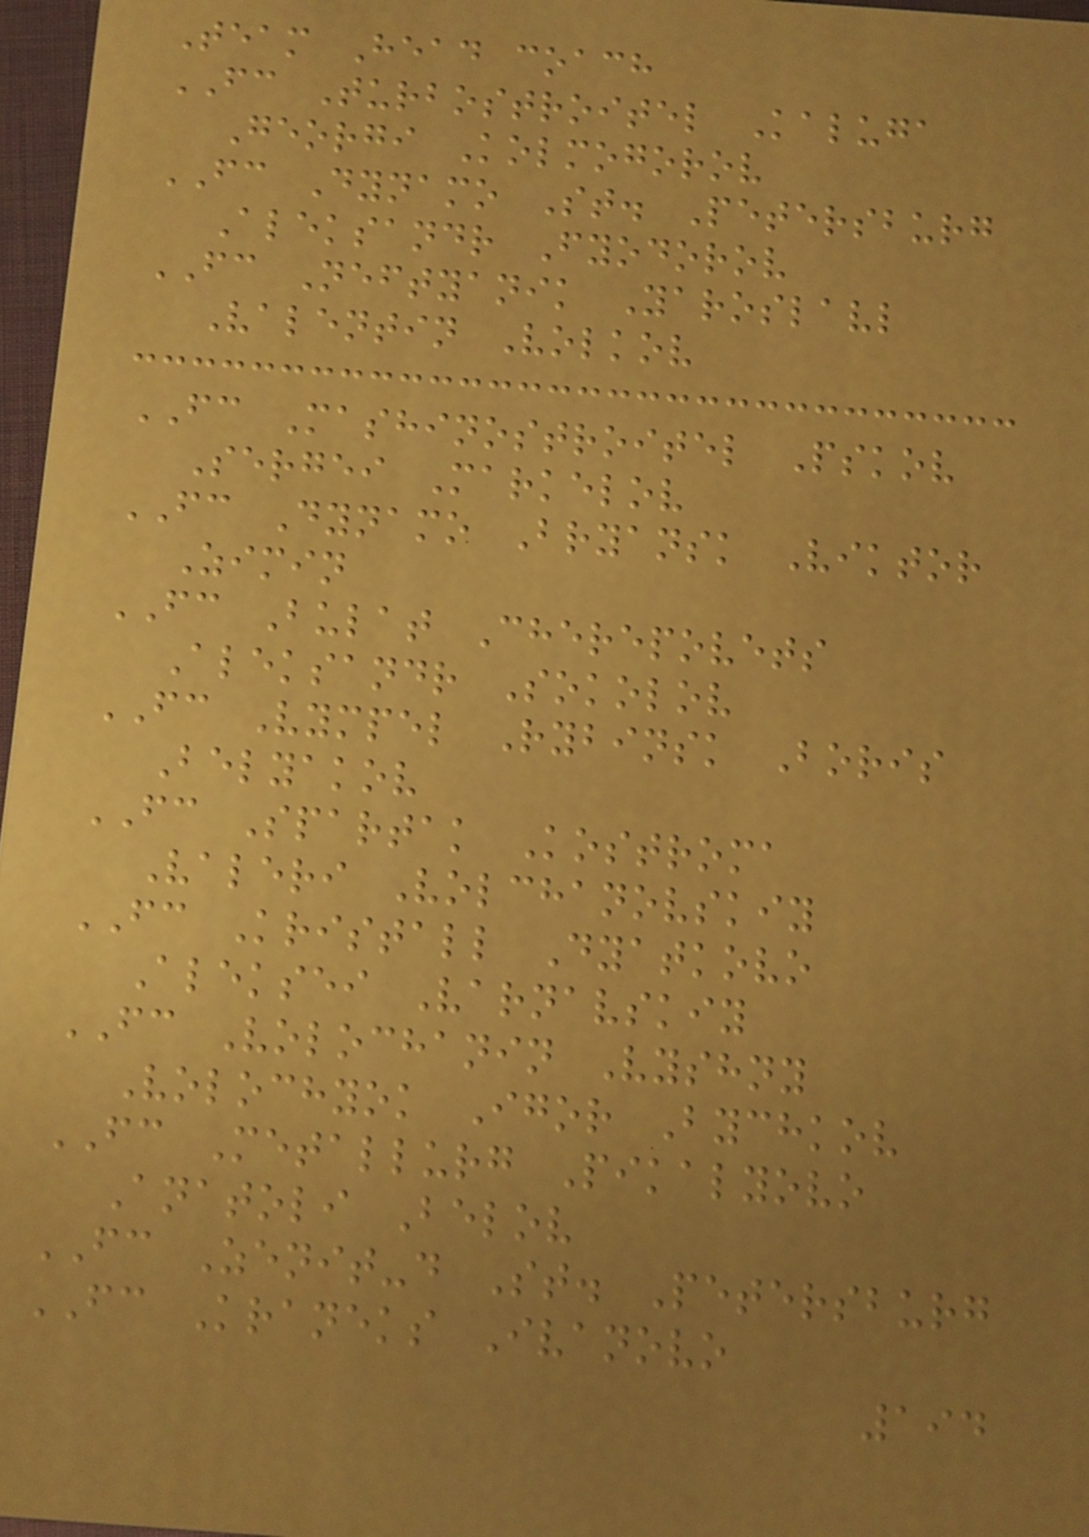Team Head coach
FC Turbostroitel Kaluga
Georgi Kolmogorov
FC Dynamo St. Petersburg
Aleksandr Fyodorov
FC Neftyanik Yaroslavl
Valentin Volkov
FC Mashinostroitel Pskov
Sergei Markelov
FC Dynamo Bryansk Viktor
Zimin
FC Bulat Cherepovets
Aleksandr Sokolov
FC Vympel Rybinsk Boris
Belyakov
FC Spartak Kostroma
Valeri Volchanovskiy
FC Kristall Dyatkovo
Aleksei Varnavskiy
FC Volochanin Vyshny
Volochyok Igor Bychkov
FC Metallurg Pikalyovo
Anatoli Belov
FC Zenit-d St. Petersburg
FC Kraneks Ivanovo
194
